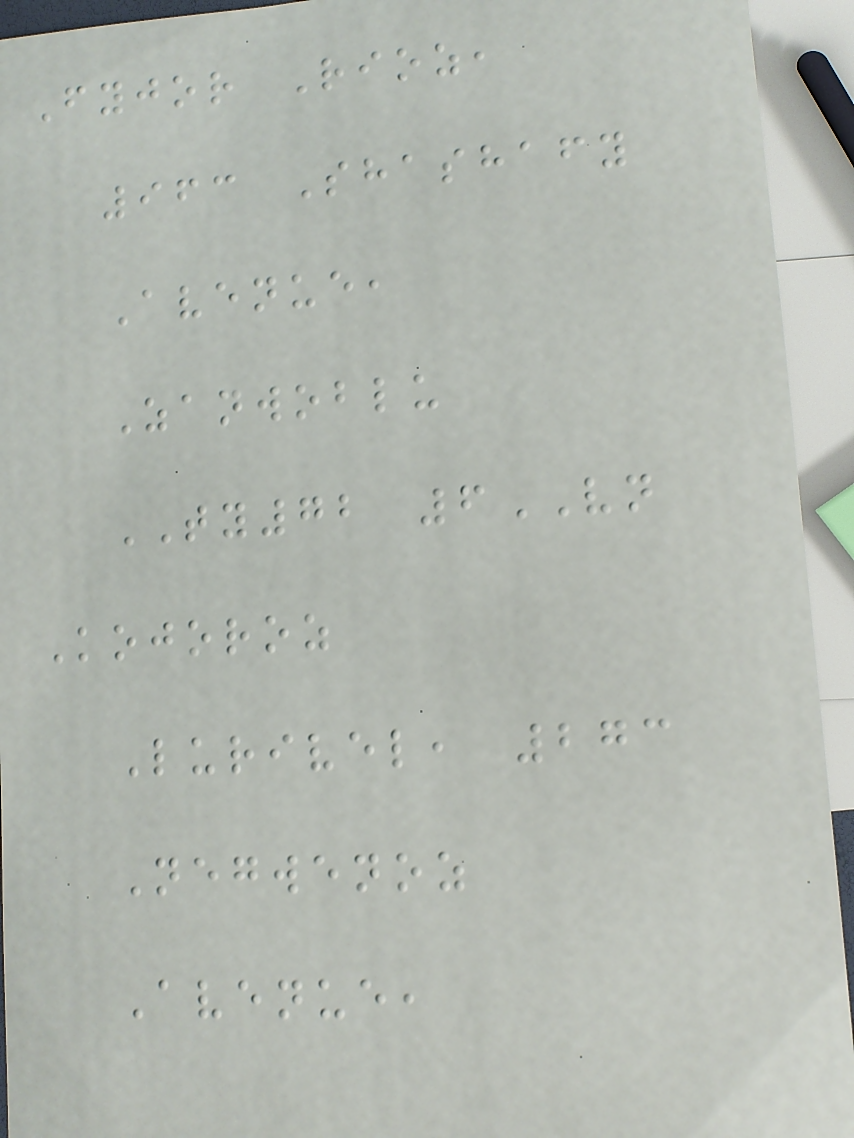Fyjor Rioz,
963 Shashafy
Avenue,
Zanwoblu
TY72 6VN
Kojoroz
Lurivel, 273
Negwenoz
Avenue,
